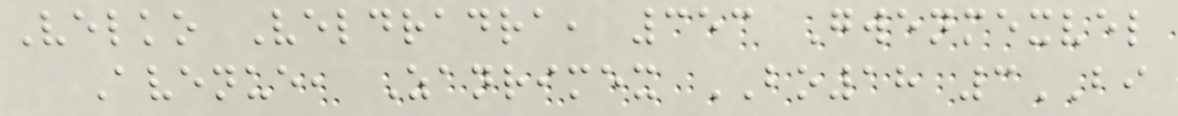Velko Veldradra, 353 Gwenmexvel
Avenue, Zanrimex BO18 3BI
